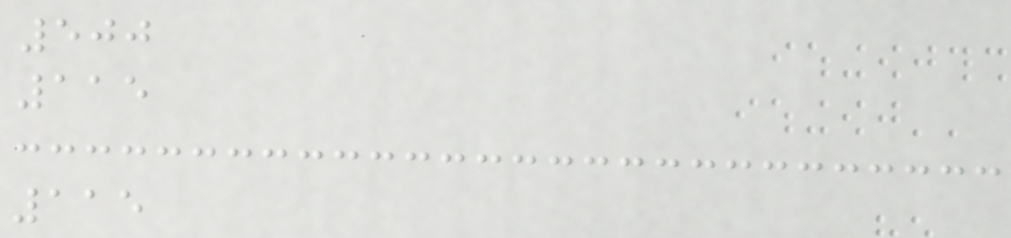500
115
115
